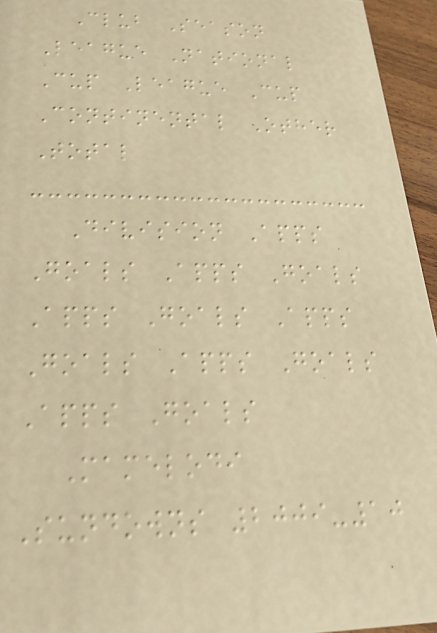Club Season
League National
Cup League Cup
Continental Other
Total
Division Apps
Goals Apps Goals
Apps Goals Apps
Goals Apps Goals
Apps Goals
Mamelodi
Sundowns 2009-10
